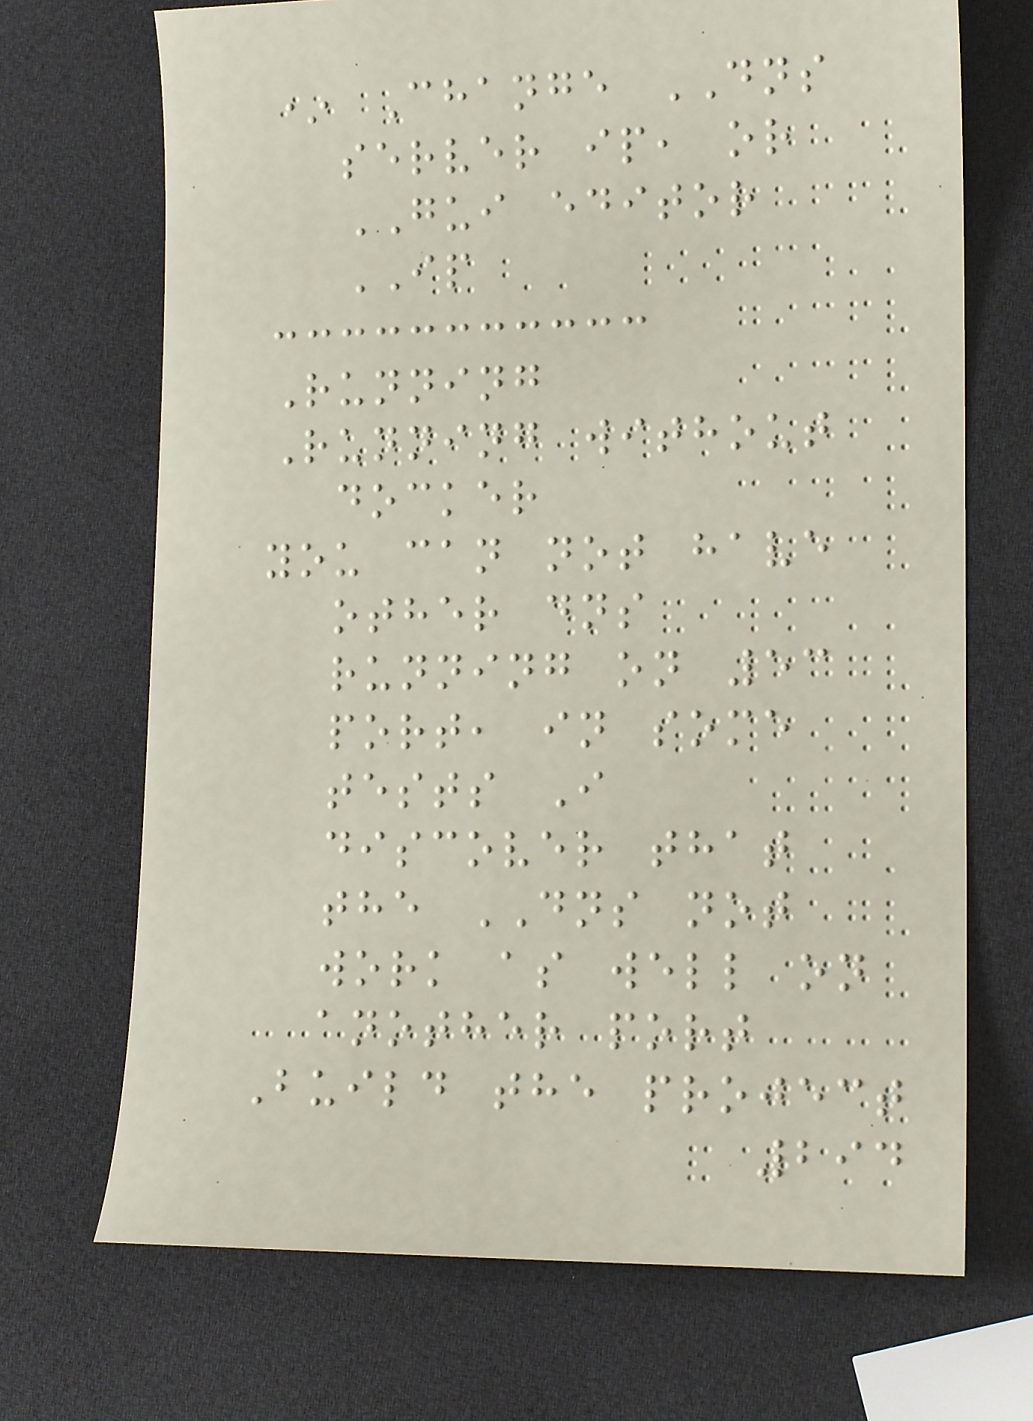* Change DNS
server ip, or
GUI editor
IP
Running
Running without
docker
you can not have
other dns
running on 53
port, in some
tests I
discover that
the DNS not
work as well on
another port
Build the project
294
